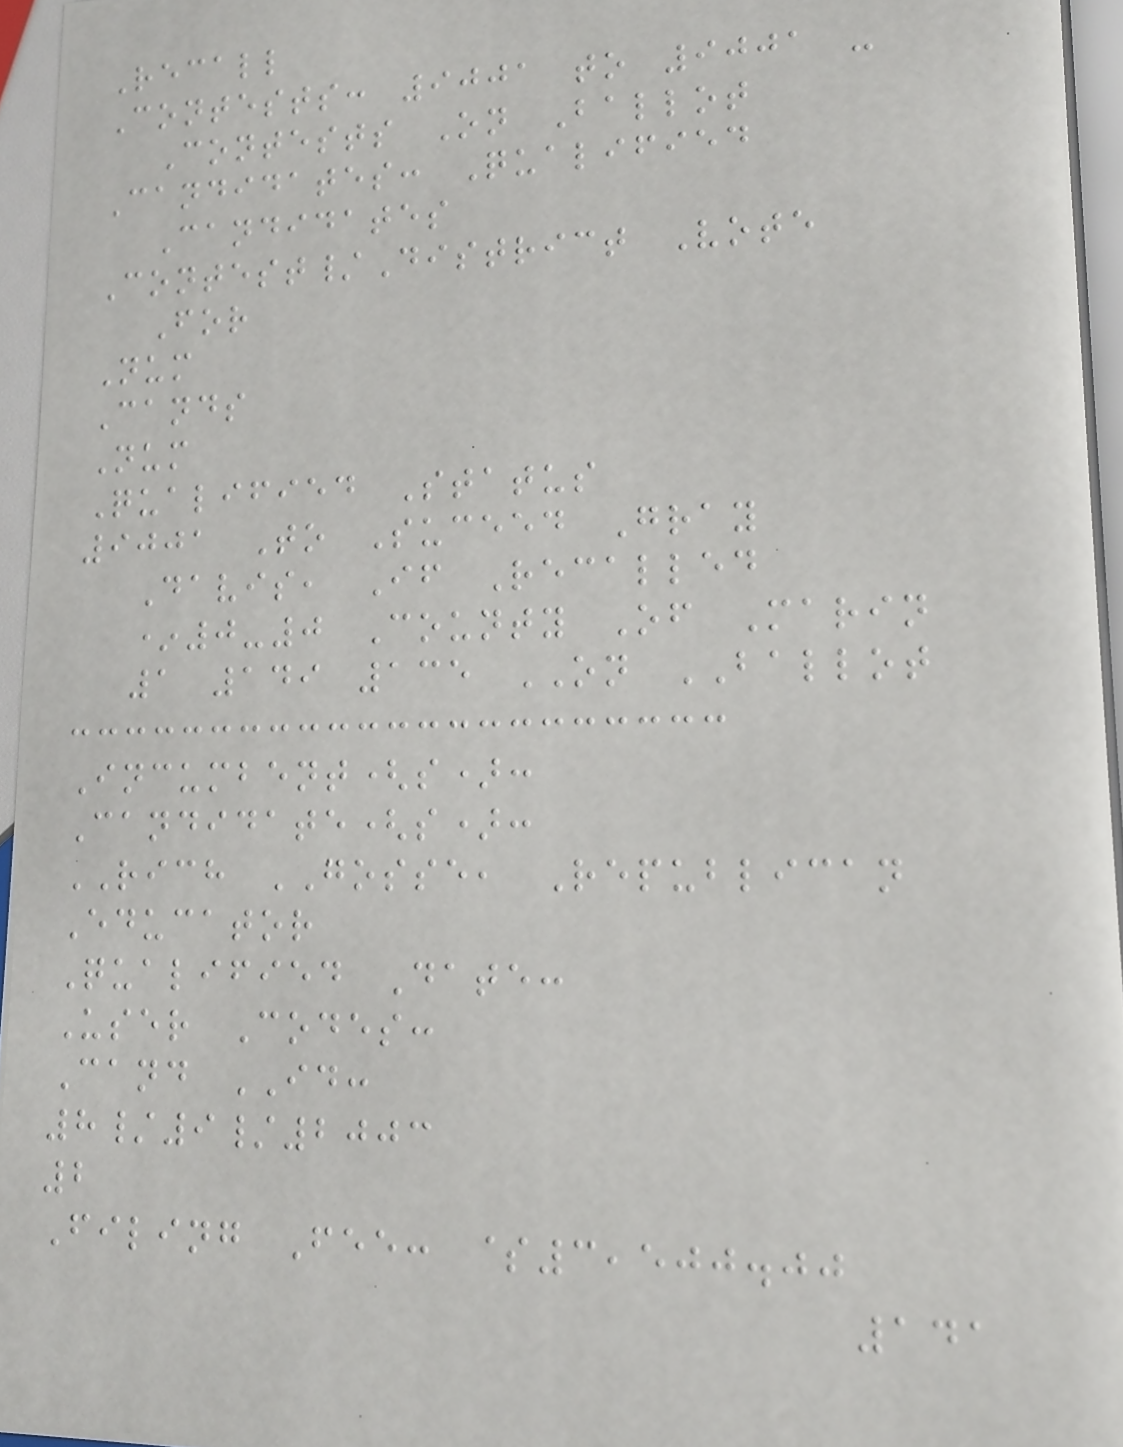Recall
Contests: 9001 to 9001 -
Contests On Ballot
Candidates: Qualified
Candidates
Contest/District Vote
For
Num
Cands
Num
Qualified Status
9001 To Suceed Gray
Davis, If Recalled
*0-0 County Of Marin
1 149 135 ON BALLOT
Incumbent(s):
Candidate(s):
RICH GOSSE, Republican
Educator
Qualified Date:
User Codes:
Cand ID:
8/9/2003
2
Filing Fee: $3,500.00
141
